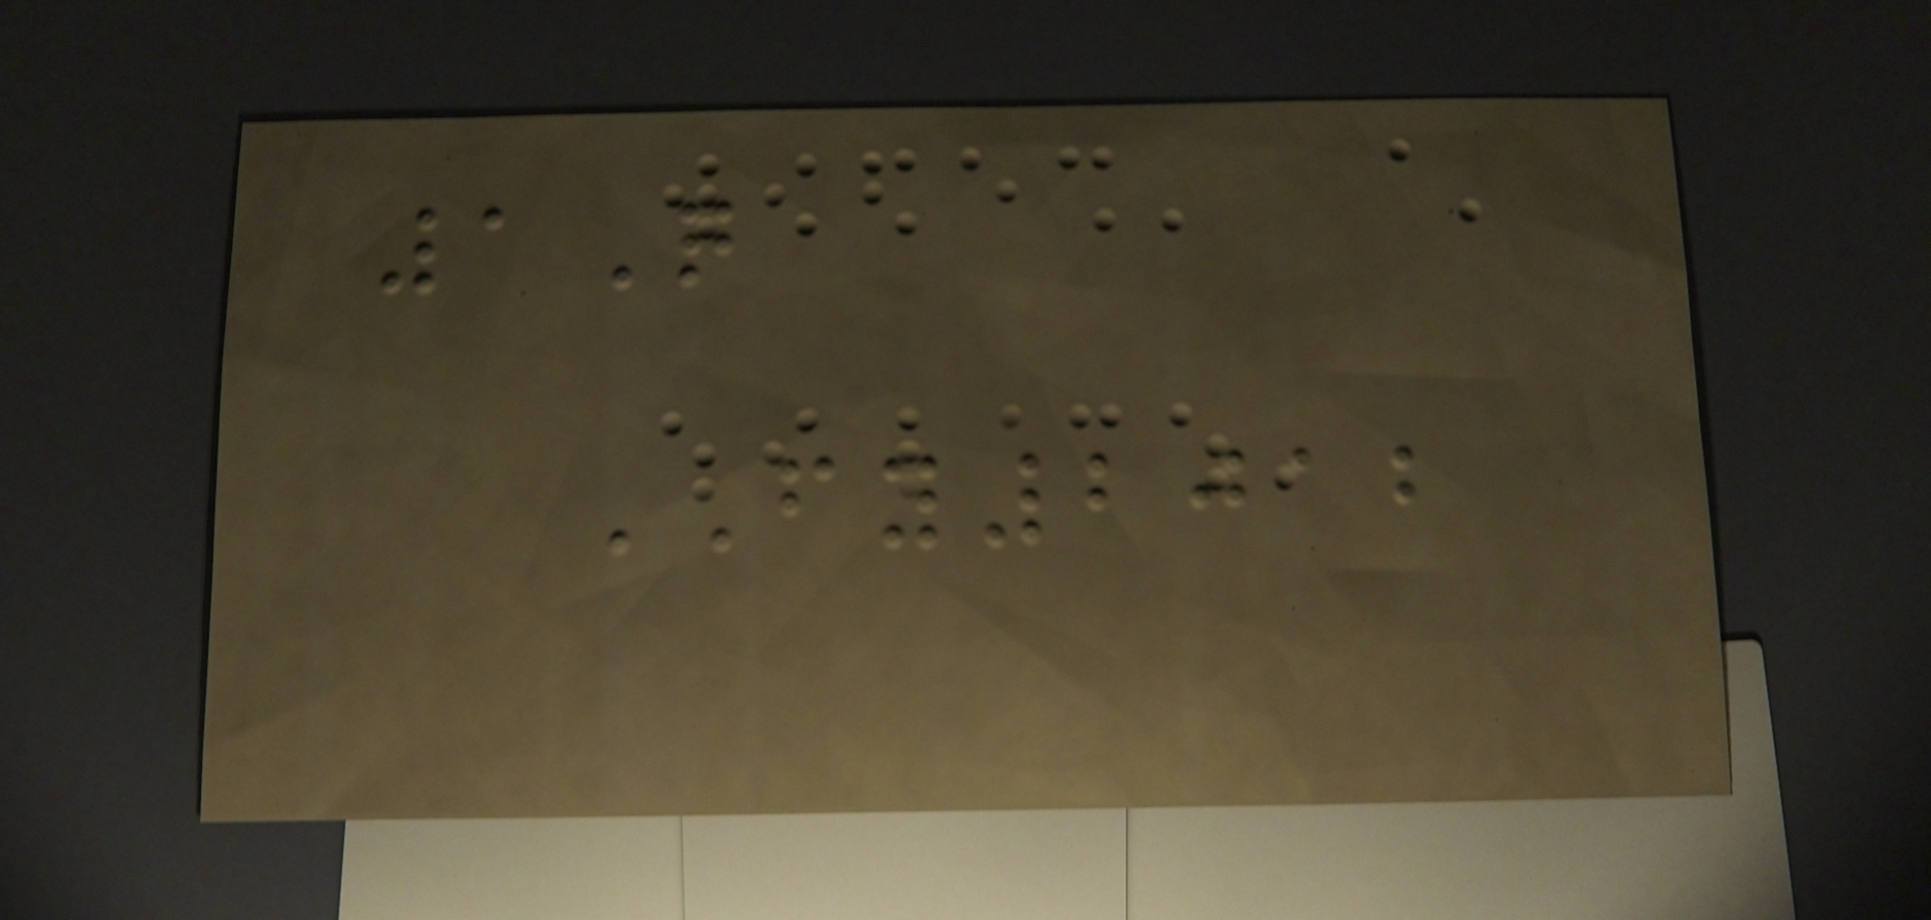1Q
FY2012
